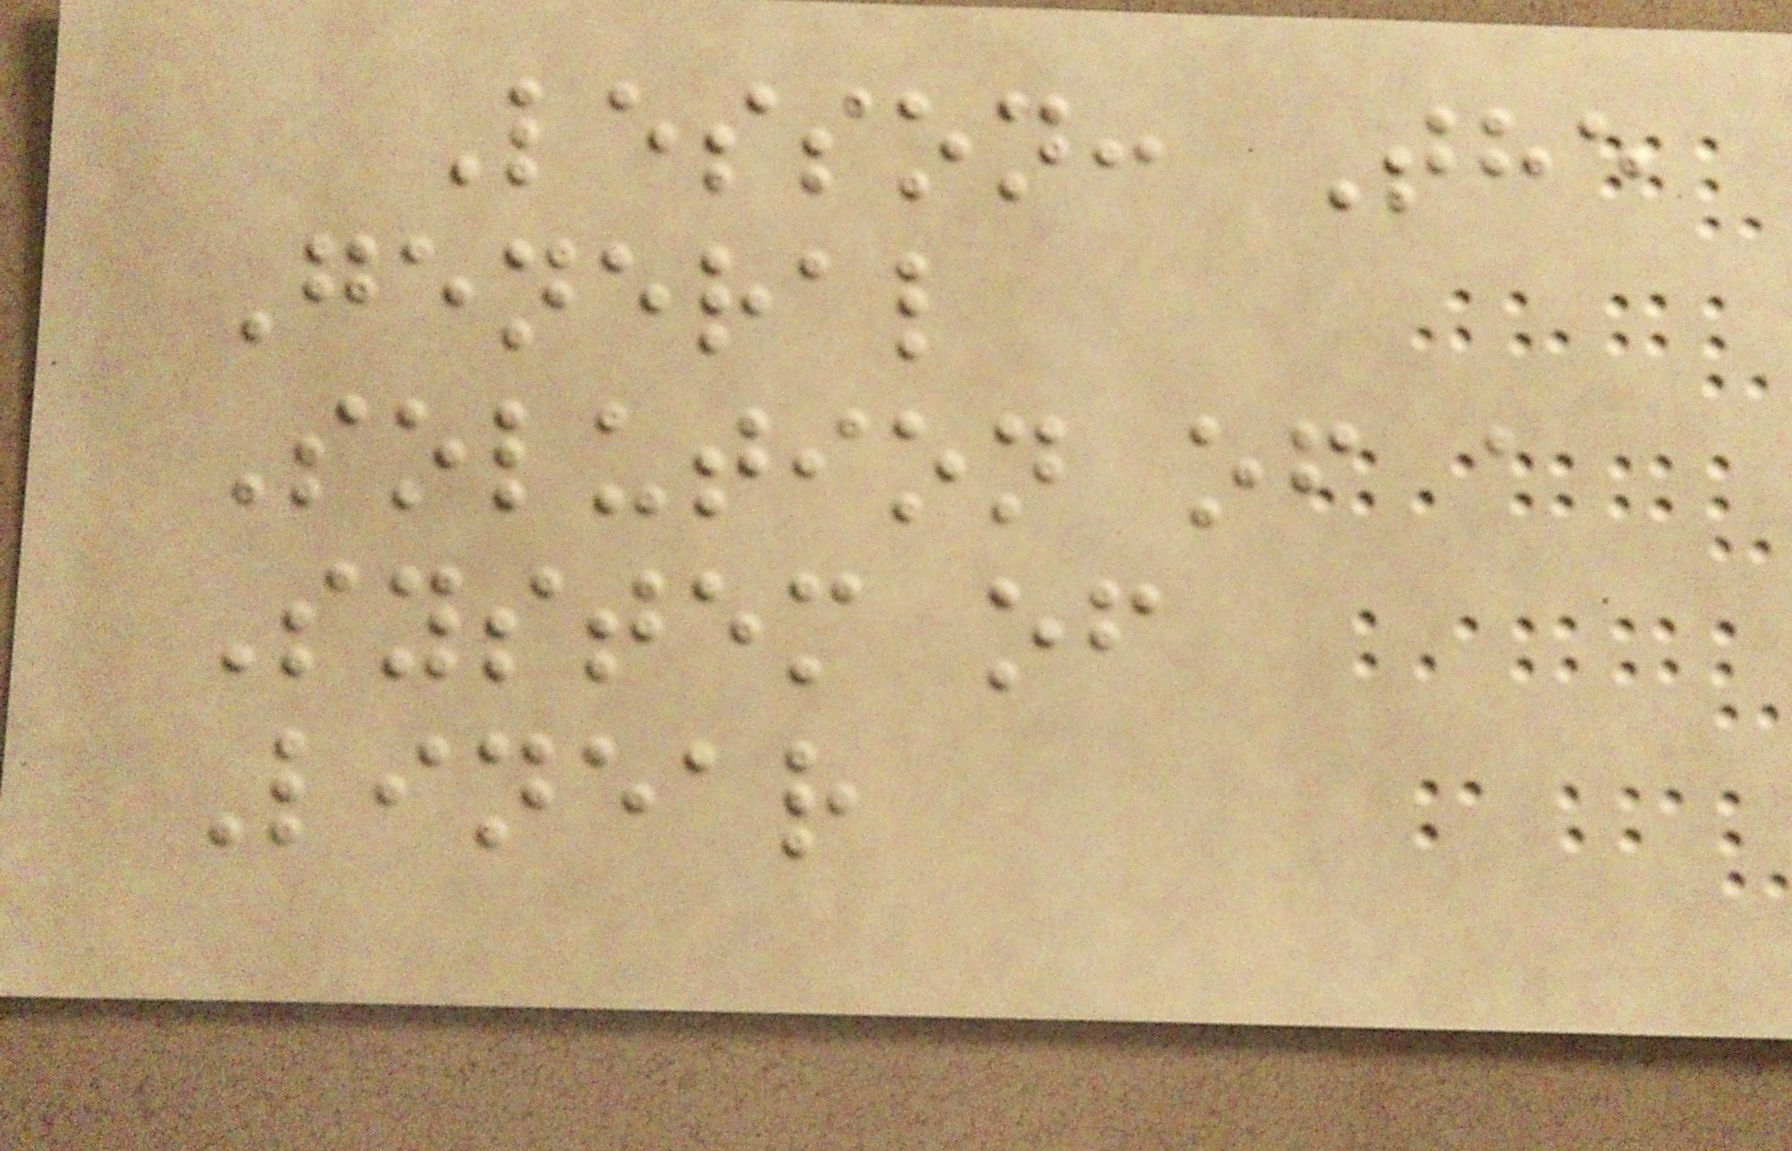Lesson: The
General
Solution of a
System of
Linear
